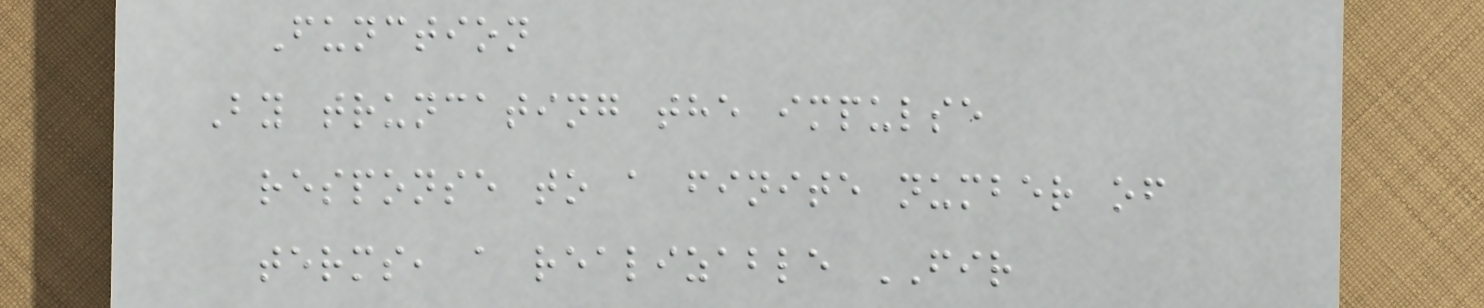Function
By truncating the impulse
response to a finite number of
terms, a realizable FIR
